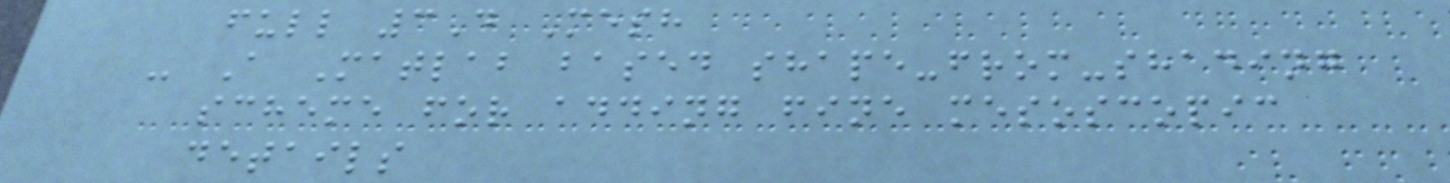full 3D Mesh
- A Matlab based shape-from-shading
scheme for adding fine mesoscopic
details
